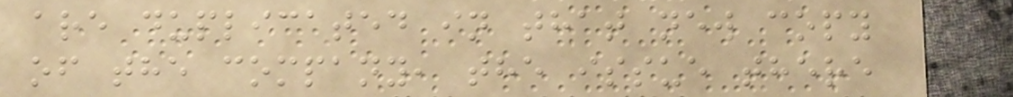are duplicated in that new copy
of the company, the issue there
